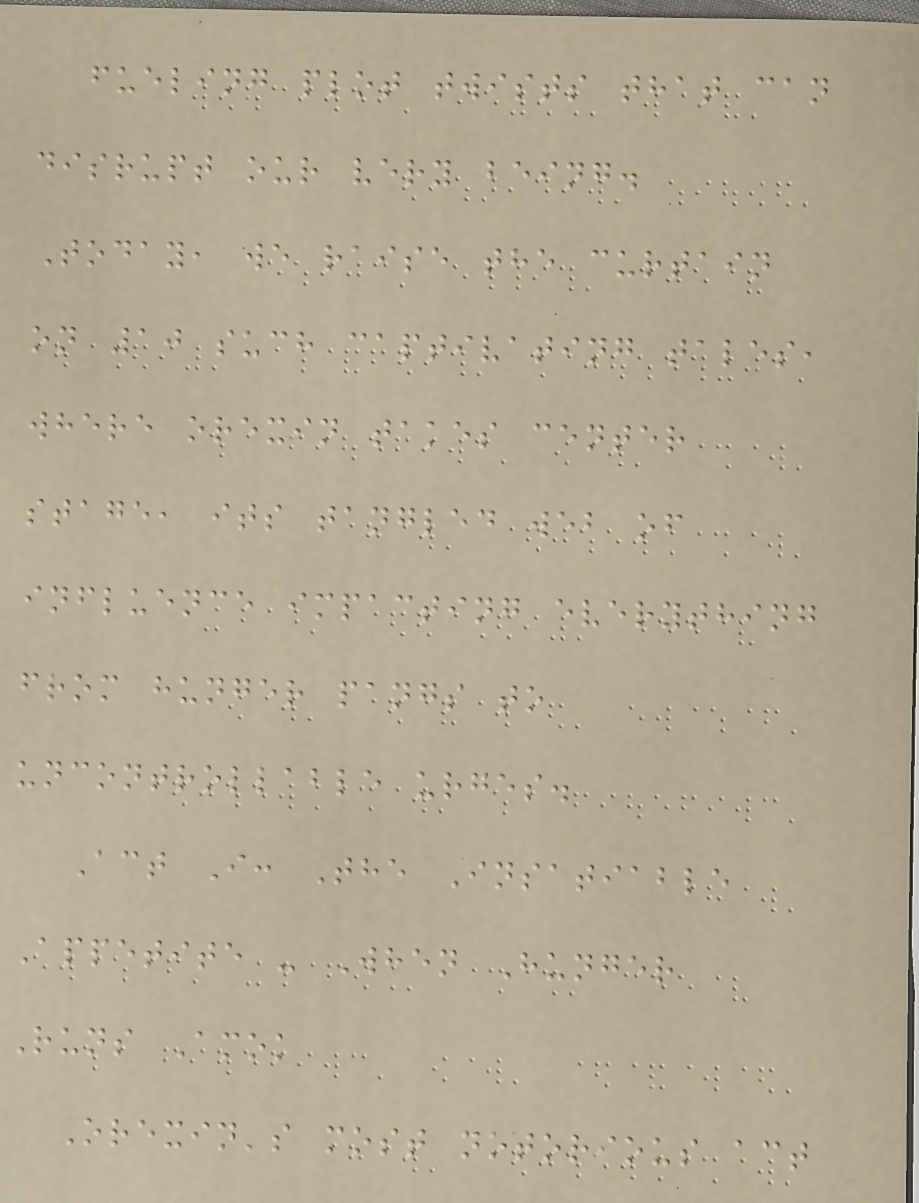fueling plot twists that can
disrupt our very being.
Today, we raise the curtain
on 10 such captivating tales,
where orexin takes center
stage, its tangled web of
influence impacting everything
from hunger pangs to
uncontrollable urges.
Act I: The Insatiable
Appetite - When Hunger
Runs Amok
Orexin's most notorious act
